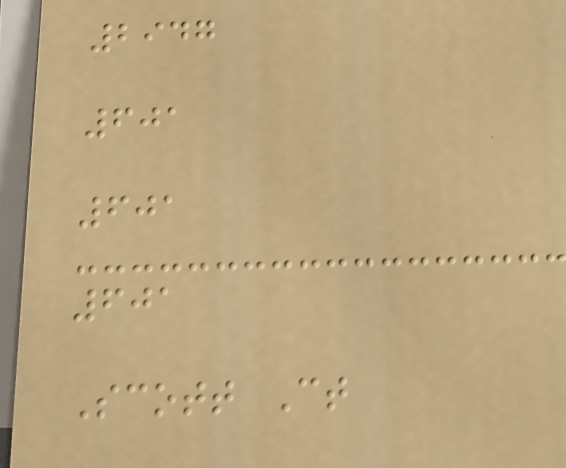2947
601
601
601
Scott Ct
